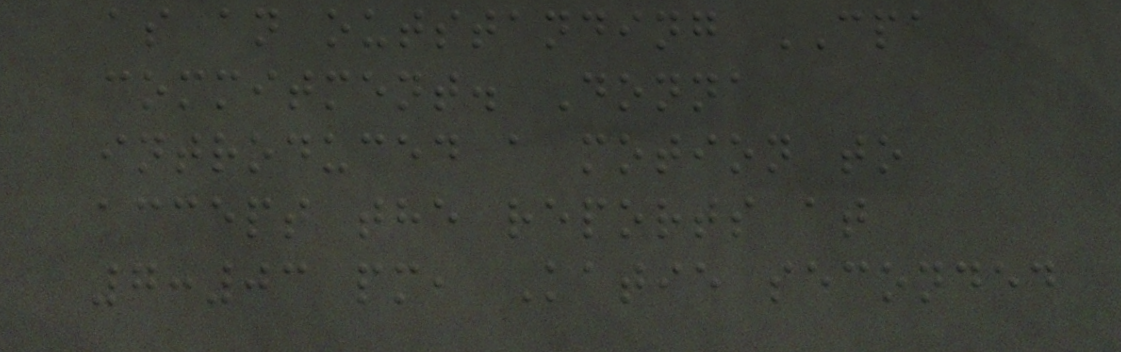as an outstanding CPA
commitment. Donna
introduced a motion to
accept the reports at
7:03 pm, Katie seconded
